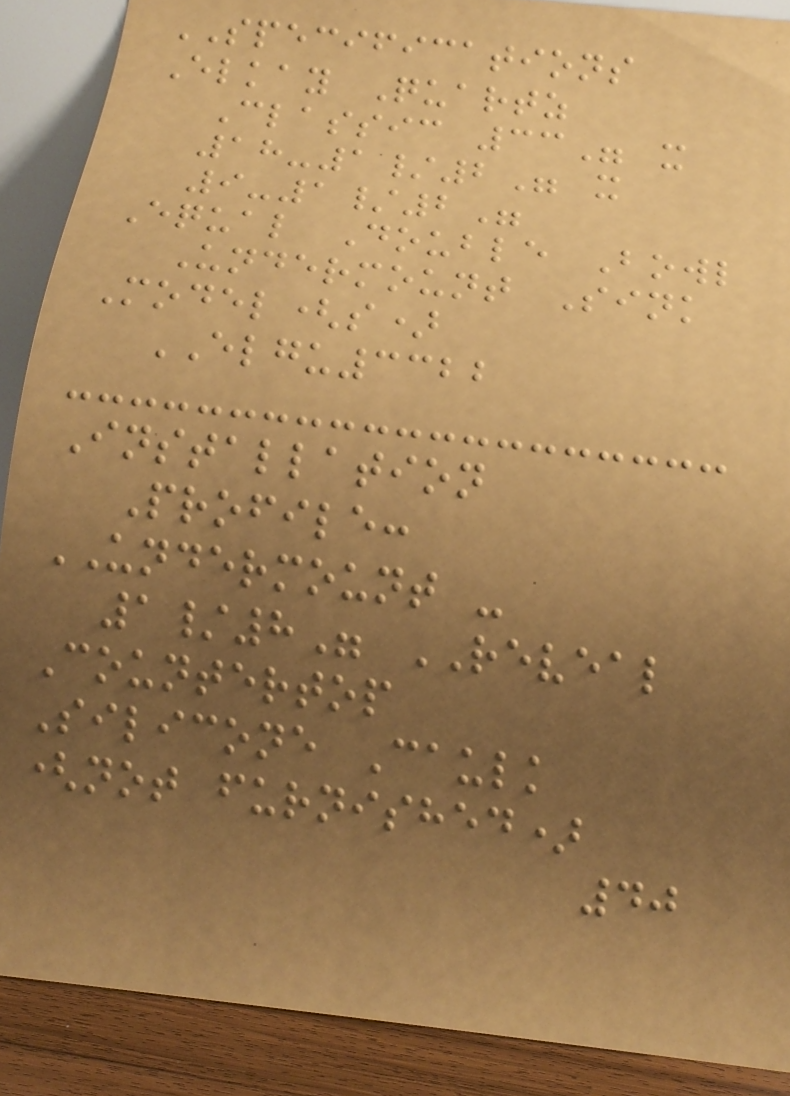SPECIFICATIONS
Elkay Quartz
Classic 33" x
18-1/2" x
9-1/2"
Equal Double Bowl
Undermount Sink
Model(s)
ELGU3322
Installation
Profile:
UNDERMOUNT -
1/8" REVEAL
Countertop
Silicone Caulk
(not furnished)
40
